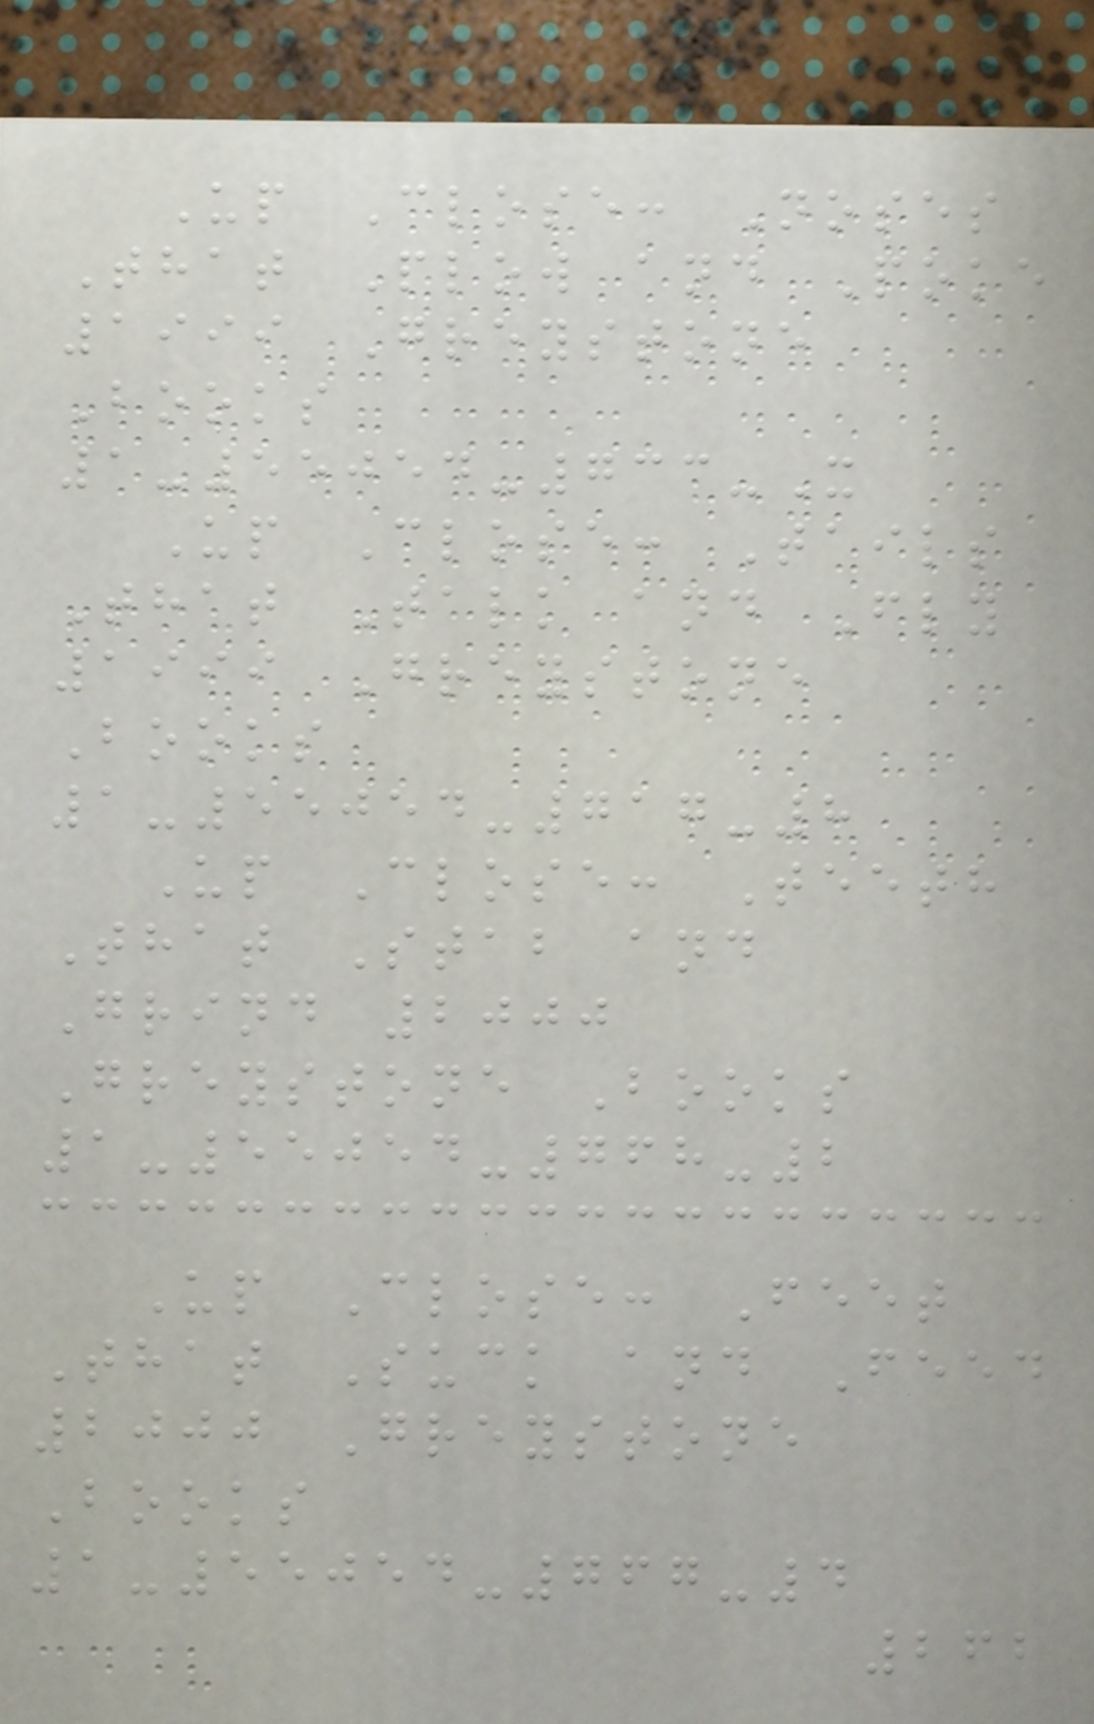Up Close: Noses
That Plow and Poke
1999 Greystone
Books
1-55054-733-X
Up Close: Tails
That Talk and Fly
1999 Greystone
Books
1-55054-717-8
Up Close: Teeth
That Stab and
Grind 2000
Greystone Books
1-55054-768-2
Up Close: Feet
That Suck and Feed
2000 Greystone
Books
1-55054-767-4
262
